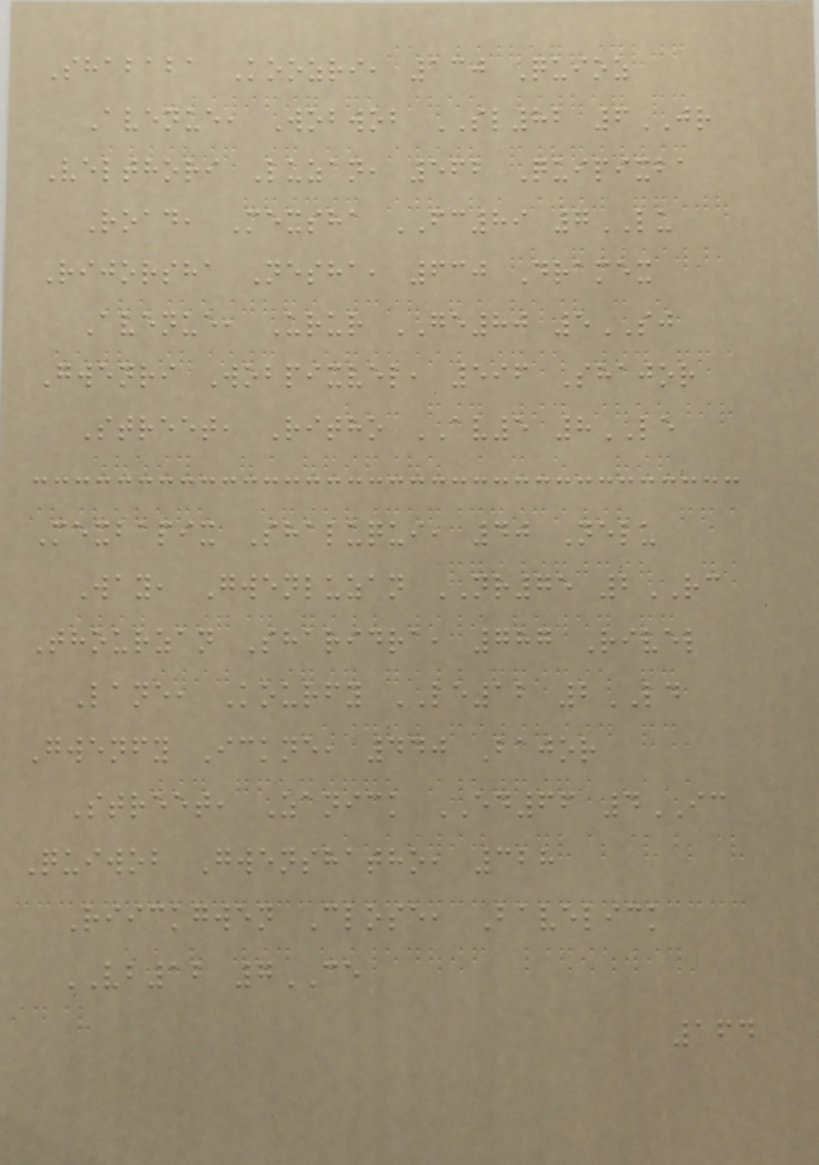Shababa Koozri, 130 Quioz
Avenue, Wobwob SL82 6JR
Velthori Luzan, 562 Quipixba
Road, Mexsha FC89 7LU
Rijorsha Nesha, 630 Dramex
Avenue, Urur GE80 5SJ
Gwenri Wobpixvel, 596 Shajor
Street, Ritho AV5 8LE
Mexbapix Shaluqui, 40 Nelu
Way, Gwenluzan NR75 2RC
Thourzan Sharidra, 787 Rivel
Lane, Kourfy LE12 2LD
Gwenfy Ickne, 440 Bajor
Street, Zanick ED66 4IC
Quiwob Gwenshatho, 328
Riickgwen Close, Bavelick
VB12 7CE
164
